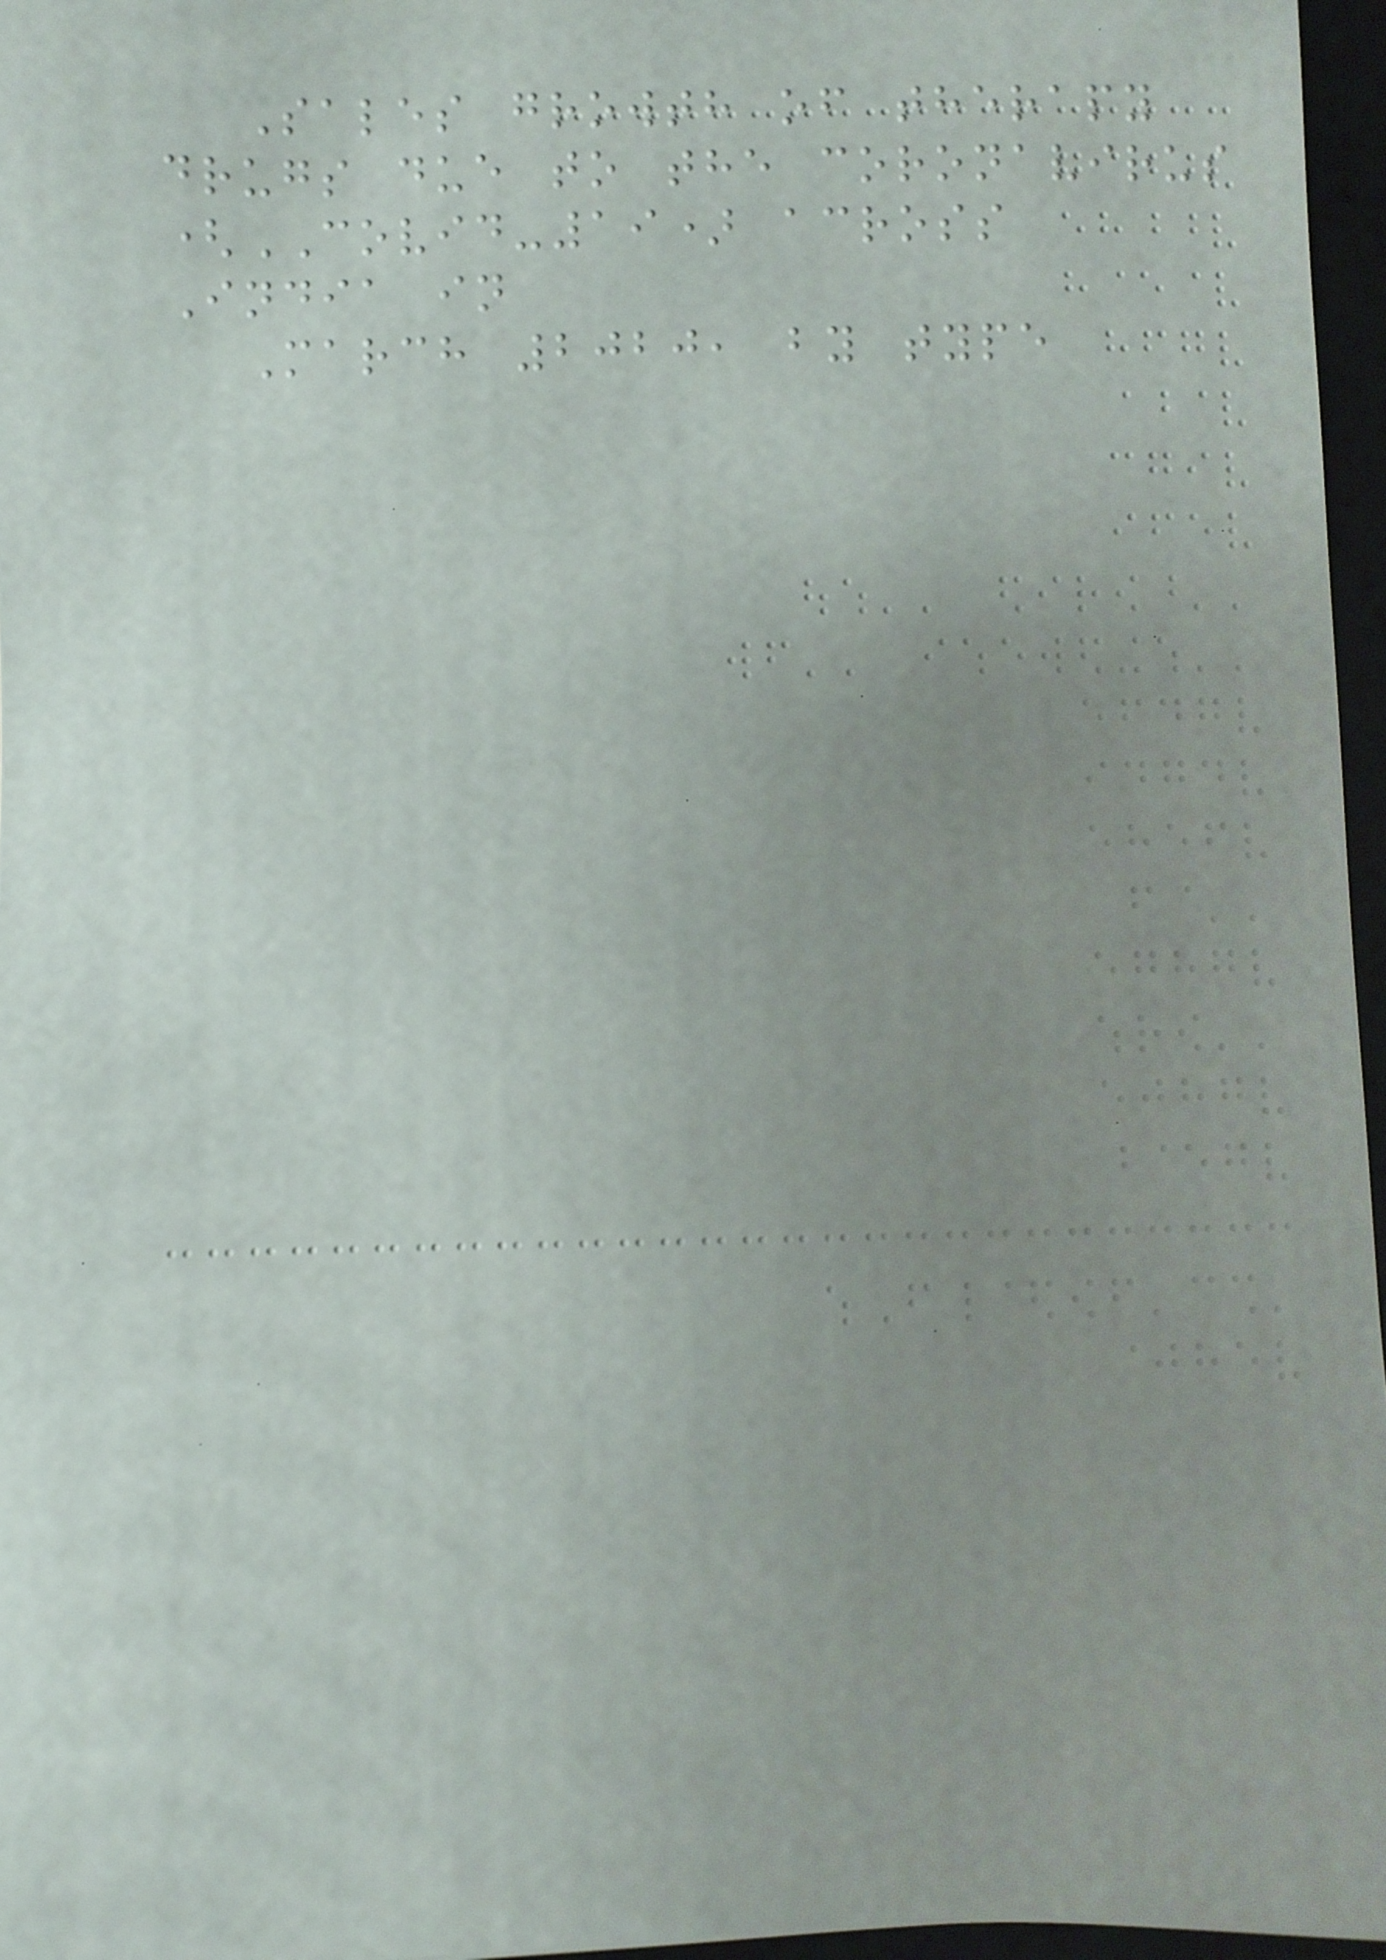Sales growth of therapy
drugs due to the coronavirus
(COVID-19) across
India in
March 2020, by type
